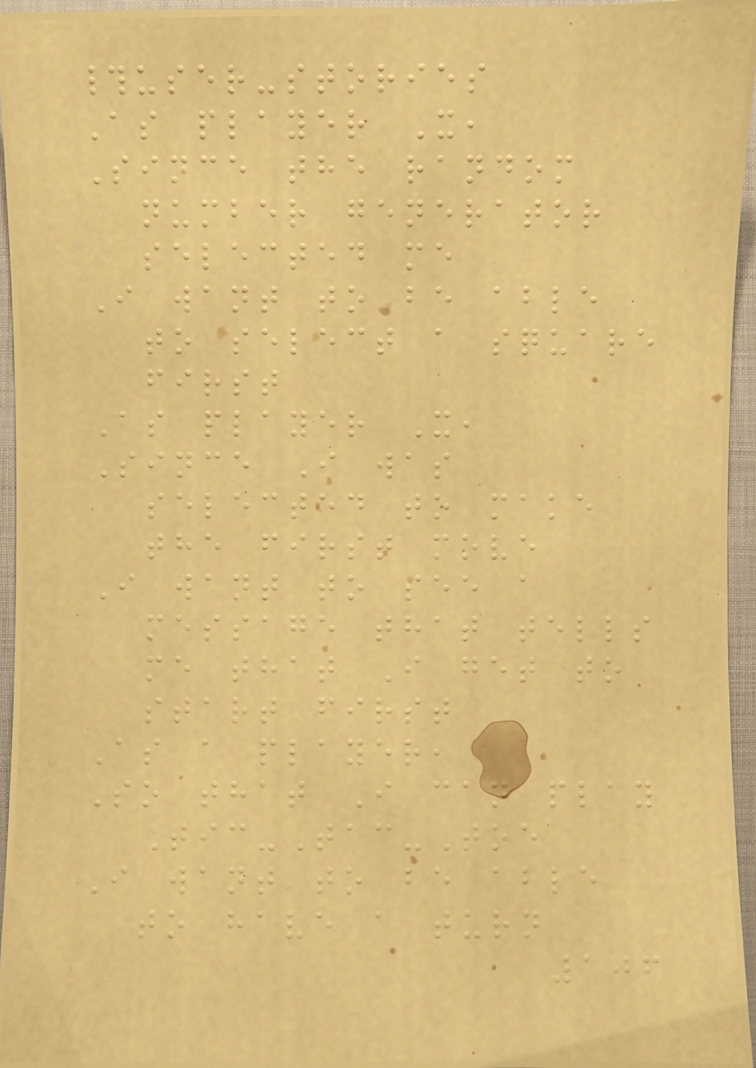#user-stories
As player X,
Since the random
number generator
selected me
I want to be able
to select a square
first
As player X,
Since I was
selected to make
the first move
I want to see a
message that tells
me that I get to
start first
As a player,
So that I can play
Tic-Tac-Toe
I want to be able
to have a turn
106
